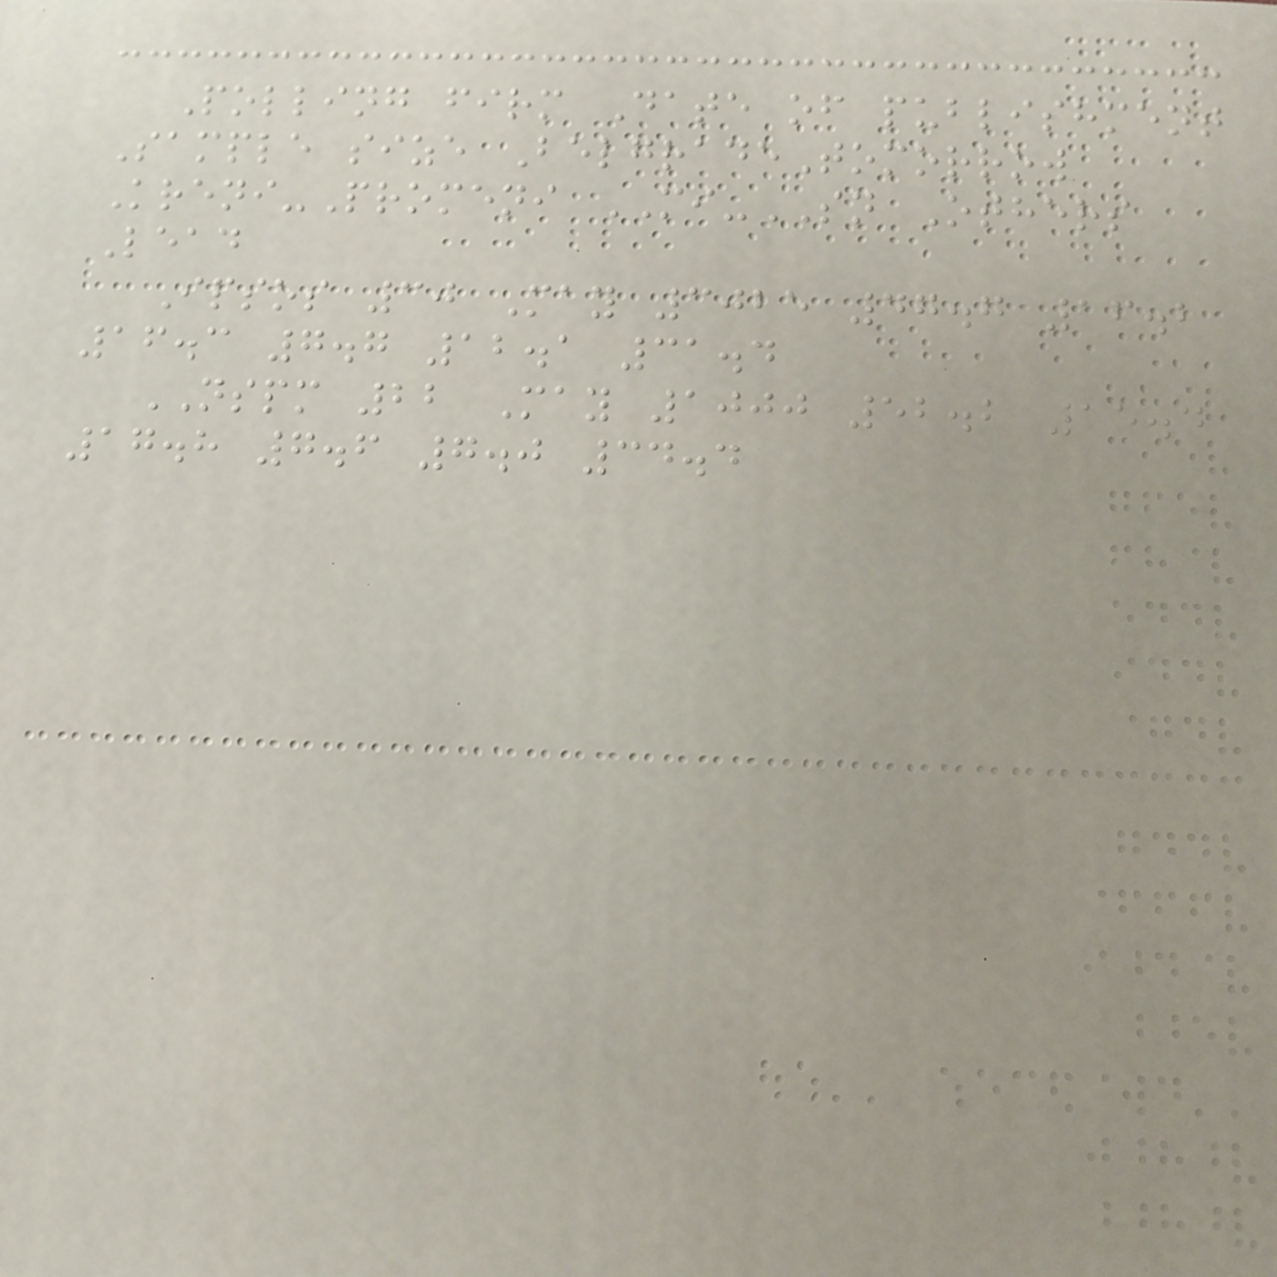Polling firm Date of publishment
Sample size BelgradeTomorrow
Kreni-Promeni MI-SN Others
Lead
Ipsos 30 May 3025 47.7 16.2
16.3 7.7 12.1 31.4
NSPM 22 May 1000 52.2 15.4
17.8 7.6 7.0 34.4
